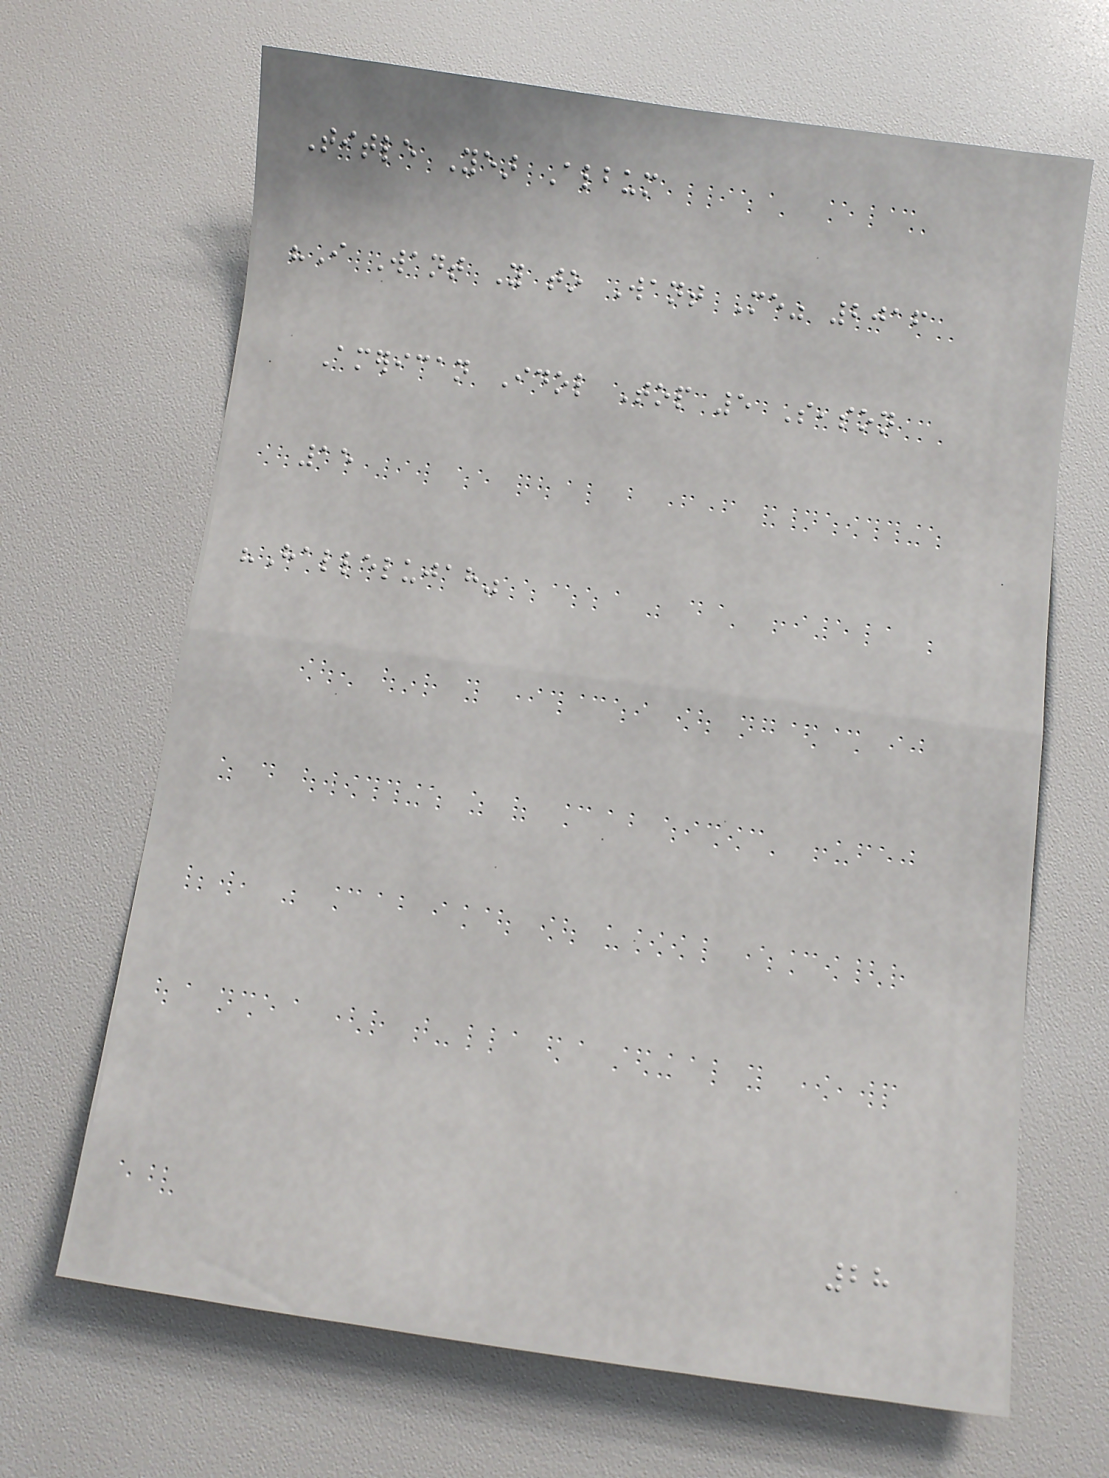Title Year Album
"I Want You to Want Me" 2016
American Idol Top 5 Season
15
"Hallelujah"
28
